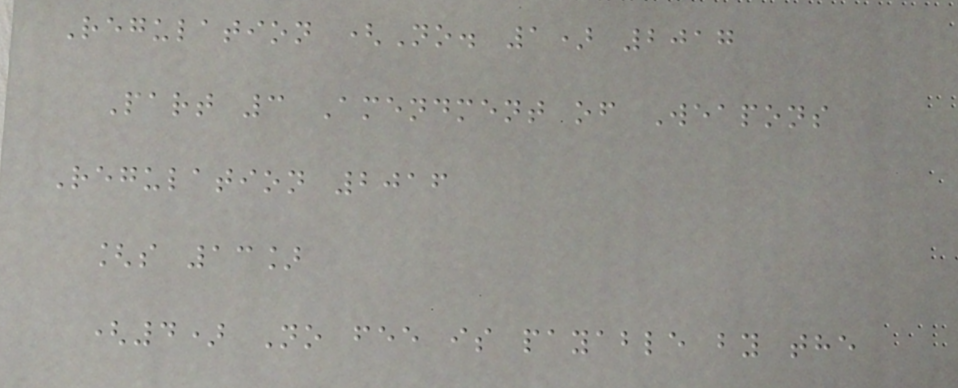Regulation (No. 1) 2017
Part 3 Amendment of Weapons
Regulation 2016
[s 13]
(4) No fee is payable by the
